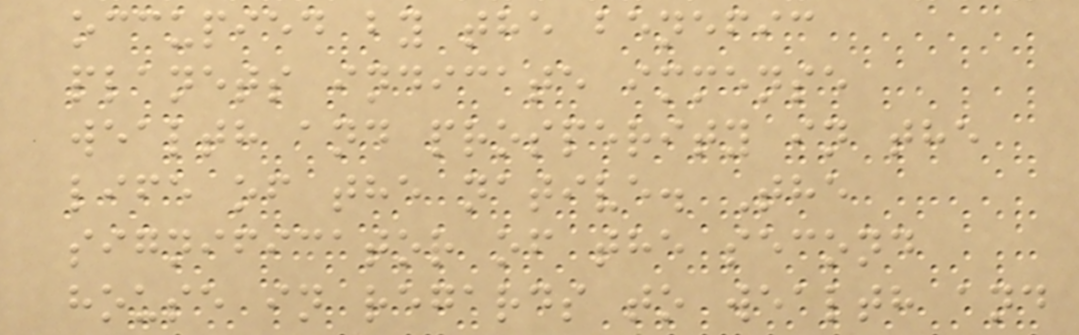occupied by the benefic
planets indicate immense
wealth and prosperity in the
life of the native. The
significator of the second
house in regards to wealth and
